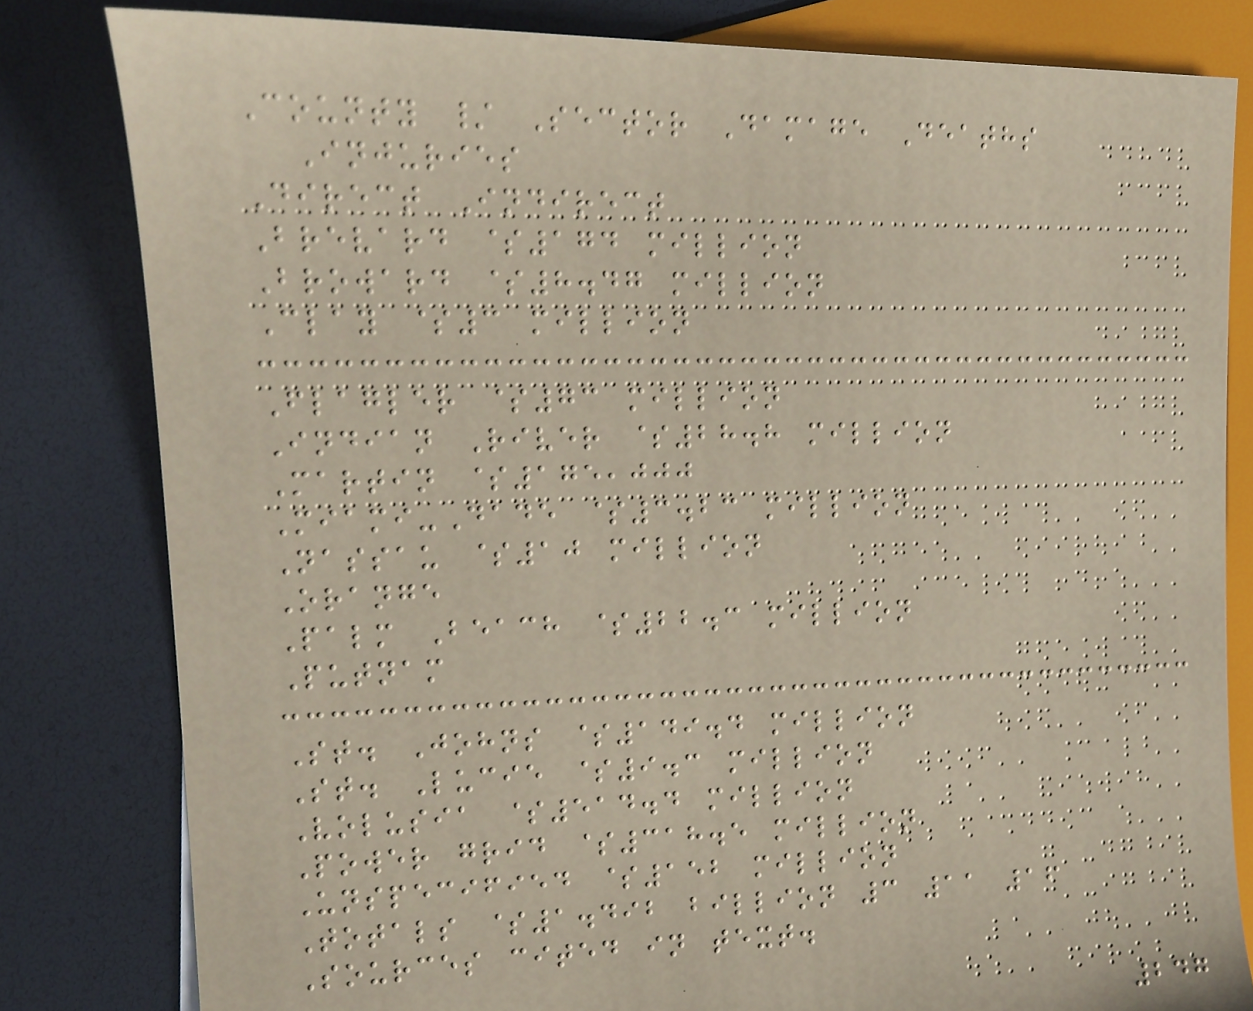County / Sector Damage Deaths
Injuries
Direct Indirect
Brevard $174 million
Broward $8.47 million
Clay $3 million
Flagler $73 million
Indian River $28.8 million
Martin $175,000
Miami-Dade $3.23 million
Nassau $10 million
Orange
Palm Beach $22.3 million
Putnam
St. Johns $149.4 million
St. Lucie $9.3 million
Volusia $514.4 million
Power grid $318.5 million
Unspecified $152 million
Totals $1.492 billion 3 11 16
Sources cited in text.
247
